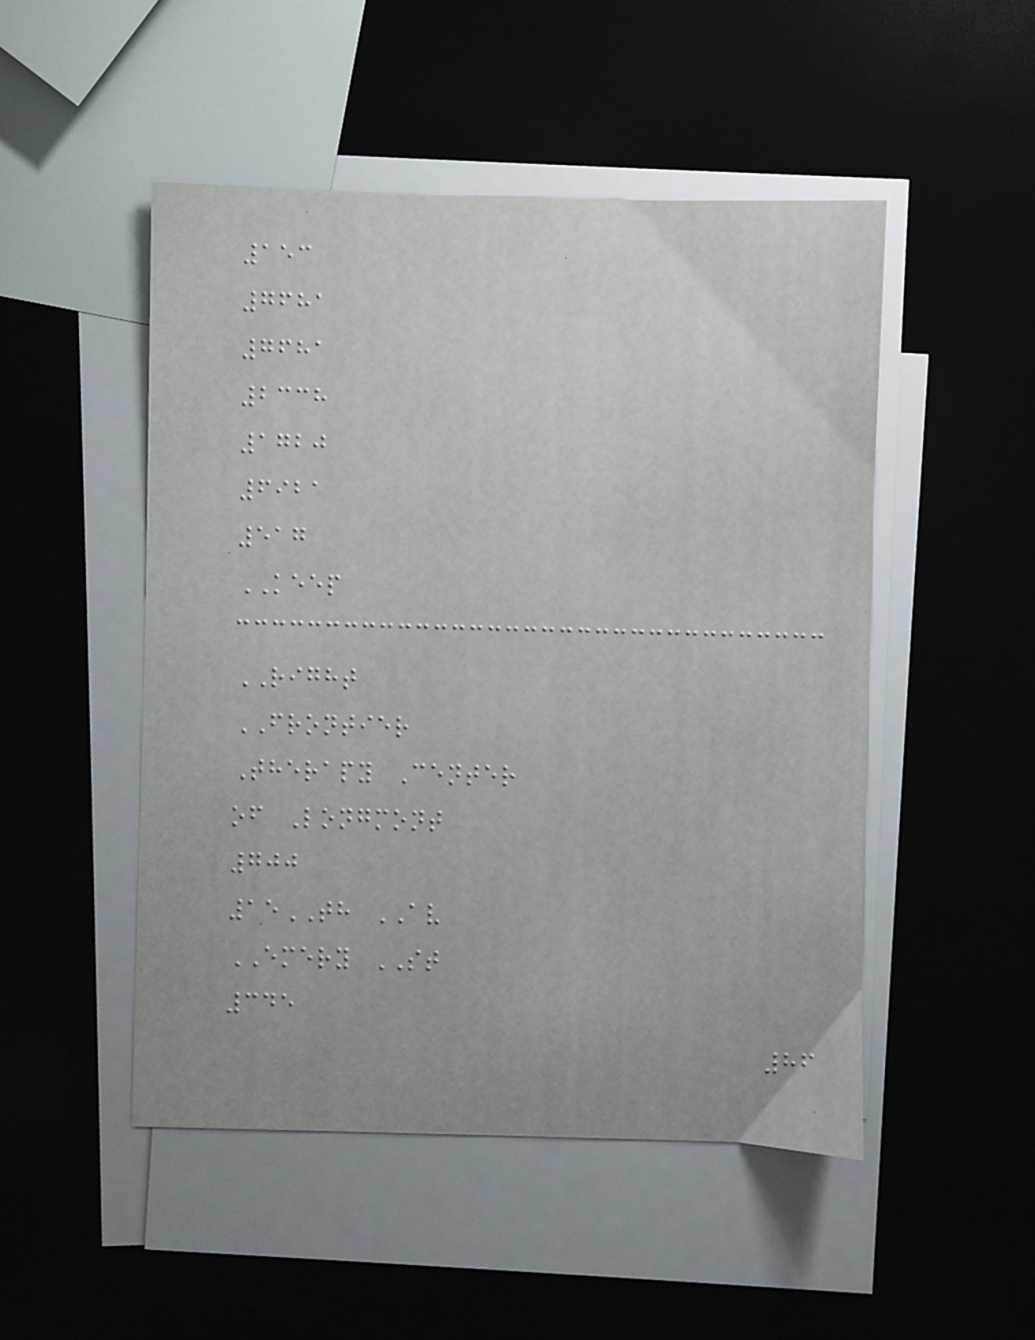153
7681
7681
2338
1720
6921
517
KEEP
RIGHT
FRONTIER
Therapy Center
of Longmont
700
15TH AV
EMERY ST
345
86
